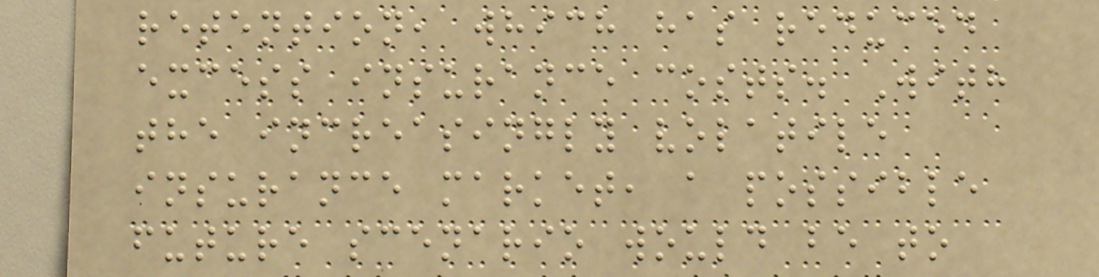retention, which has reduced
excess insurance costs. With
the increasingly volatile
insurance market, a possible
future scenario would be to
